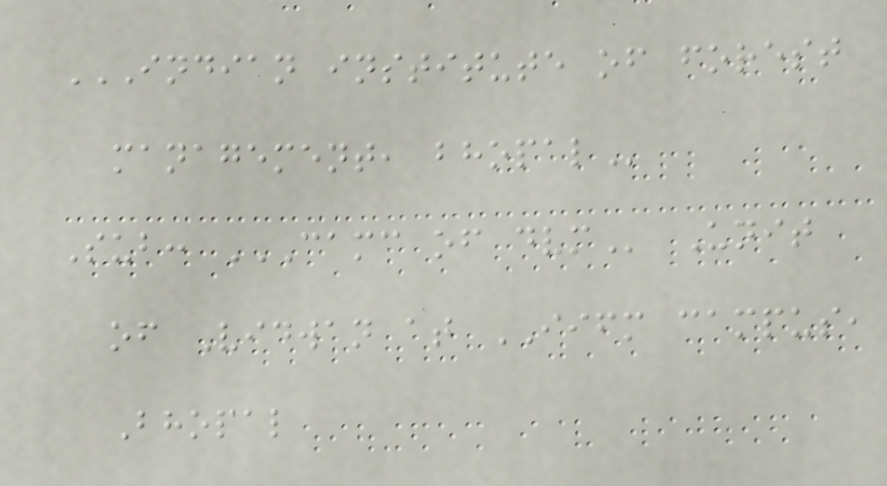INDIAN INSTITUTE OF FOREST
MANAGEMENT, BHOPAL
Sub: CAMC OF DVM Unit
of Vidwan at IIFM campus,
Bhopal
